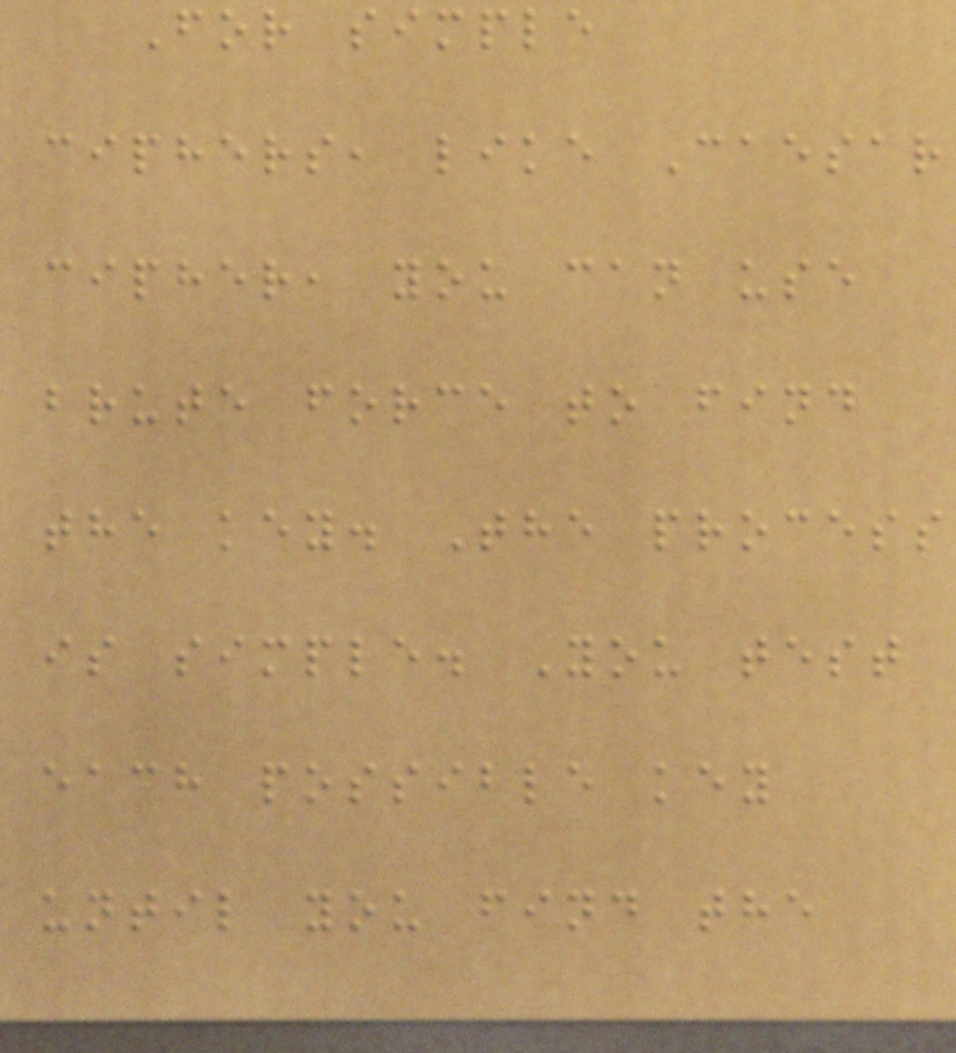For simple
ciphers, like Caesar
cipher, you can use
brute force to find
the key. The process
is simple. You test
each possible key
until you find the
